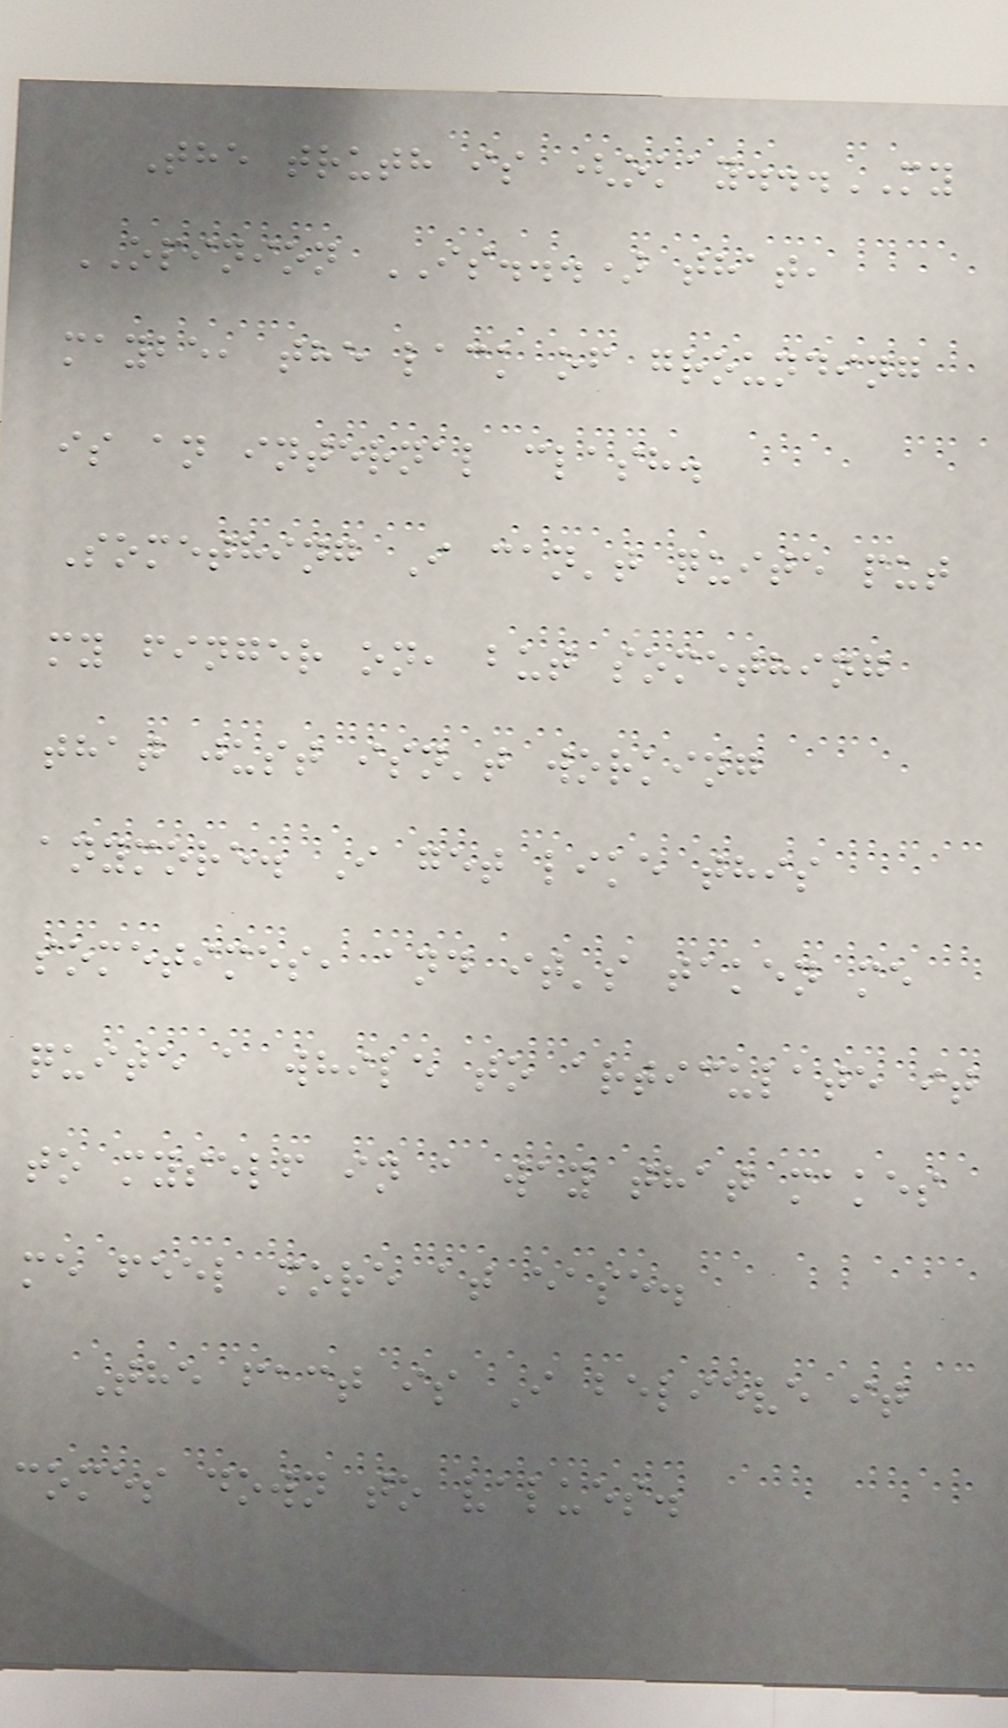The truth is (okay...MY
OPINION IS...) that,
maybe, the lack of grounding
is an internal clash.
Something I can't quite put
my finger on, but something
that just isn't working
anymore. I get like this
sometimes, and it's taken me
quite a while to articulate it
to myself in a way that makes
me feel more at ease.
The fact is I believe it
comes down to values.
